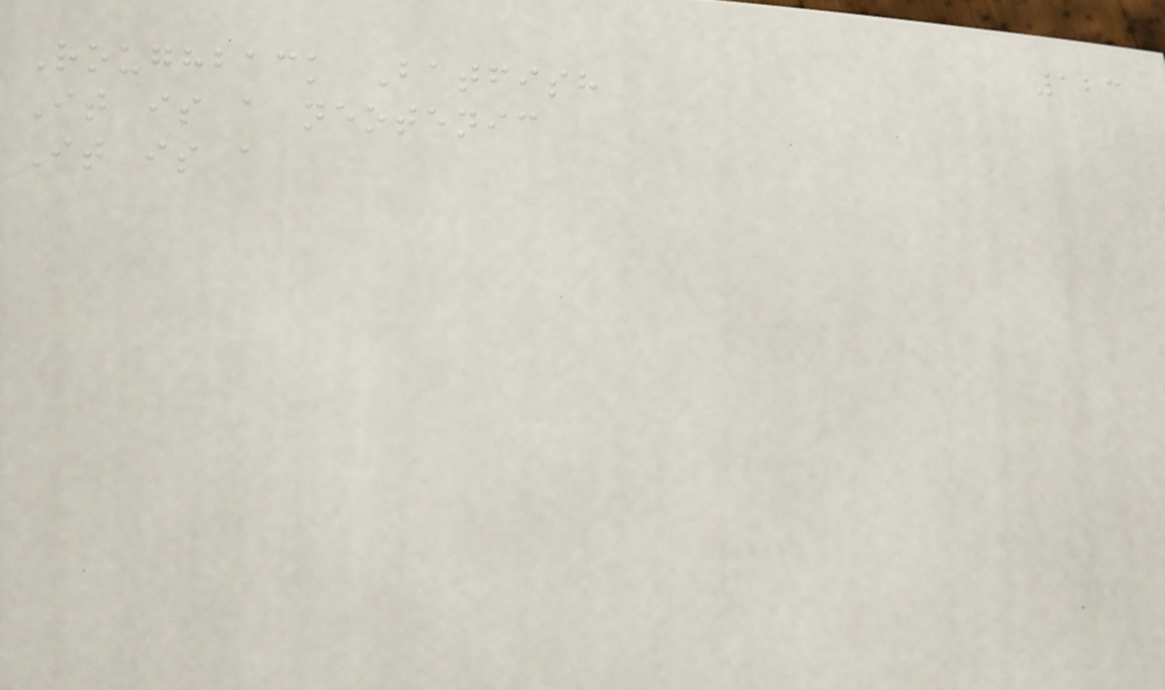123
Roughback Batfish
It is a neotenic
It is a
